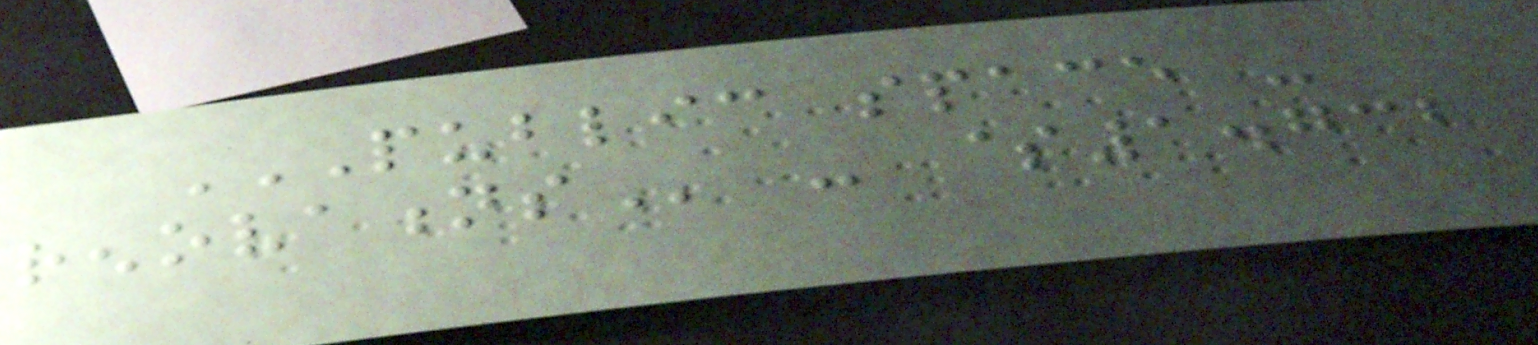PUBLIC SPACE -
RENOVATIONS - $1.732
